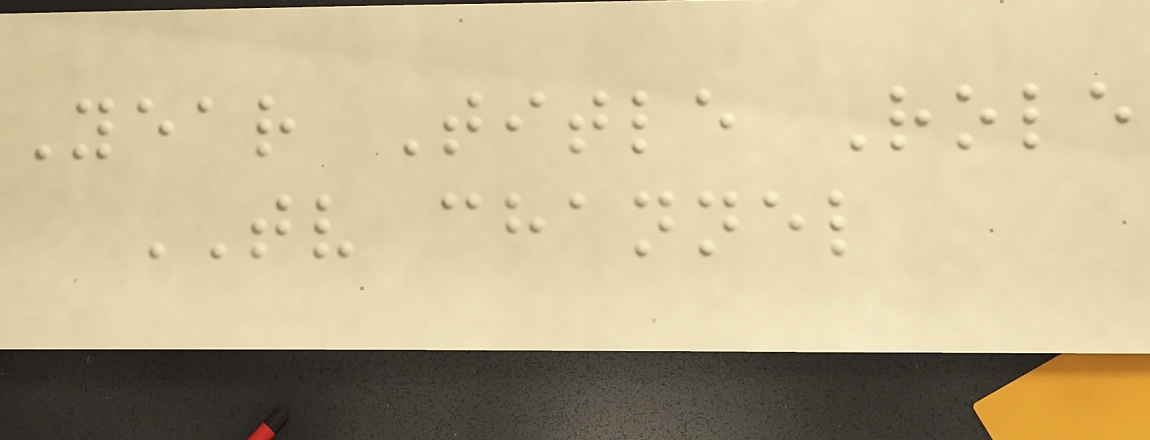Year Title Role
TV channel
